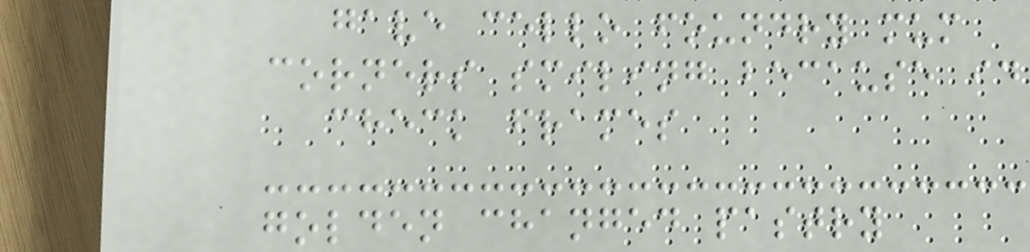gave cello foundry mum
corners smiling because id
check frames
golden changed pastry
